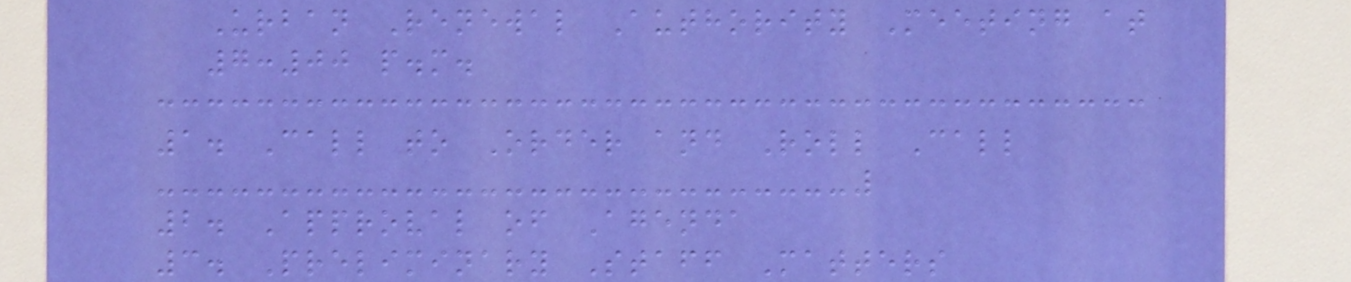Urban Renewal Authority Meeting at
7:00 p.m.
1. Call to Order and Roll Call
2. Approval of Agenda
3. Preliminary Staff Matters
